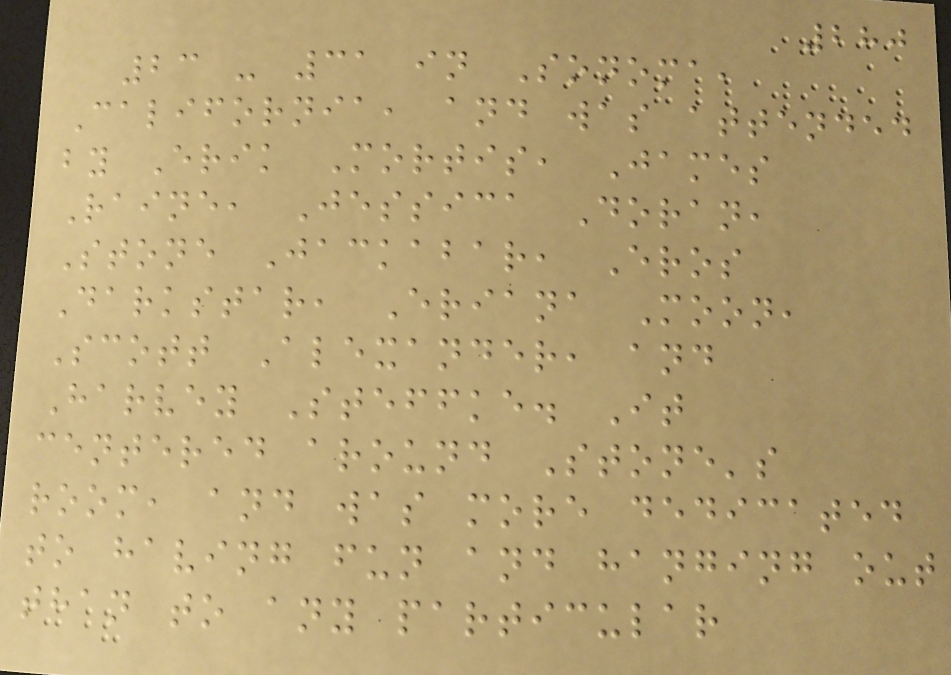280
23 - 31 in Sonoma,
California, and was attended
by Erik Mortis, James
Raine, Jessica Doran,
Stone Jackabar, Eros
Darkstar, Eriana Moon,
Scott Alexander, and
Harvey Steffke. It
centered around Stone's
room, and was more dedicated
to having fun and hanging out
than to any particular
